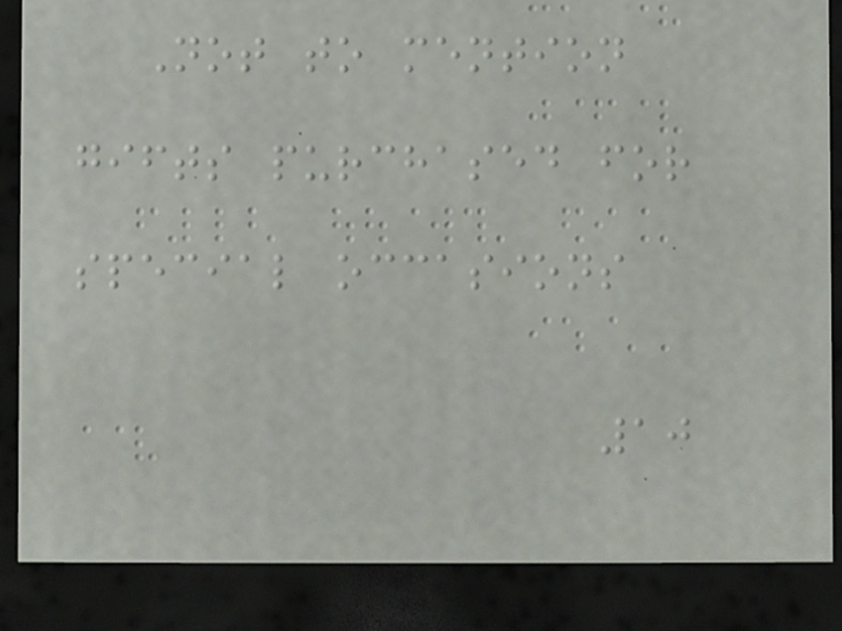Not to mention
gifts purchased for
special occasions
10
